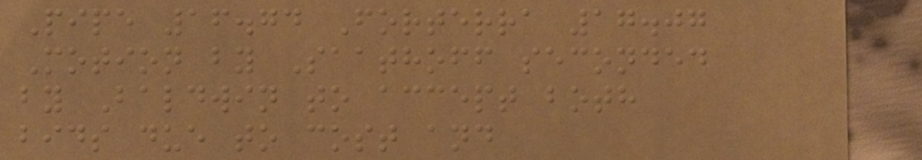Pipe 16.74 Forterra 17.07
Motion by Saathoff seconded
by Baldwin to accept both
bids due to cost and
